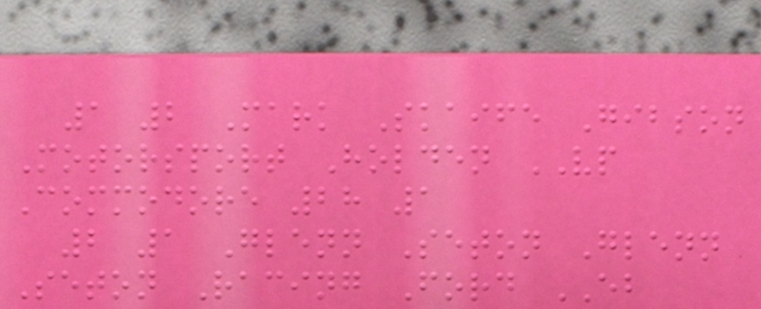1 2 Mark Skaife Gibson
Motorsport Holden VP
Commodore 28 1
2 1 Glenn Seton Glenn
Seton Racing Ford EB
